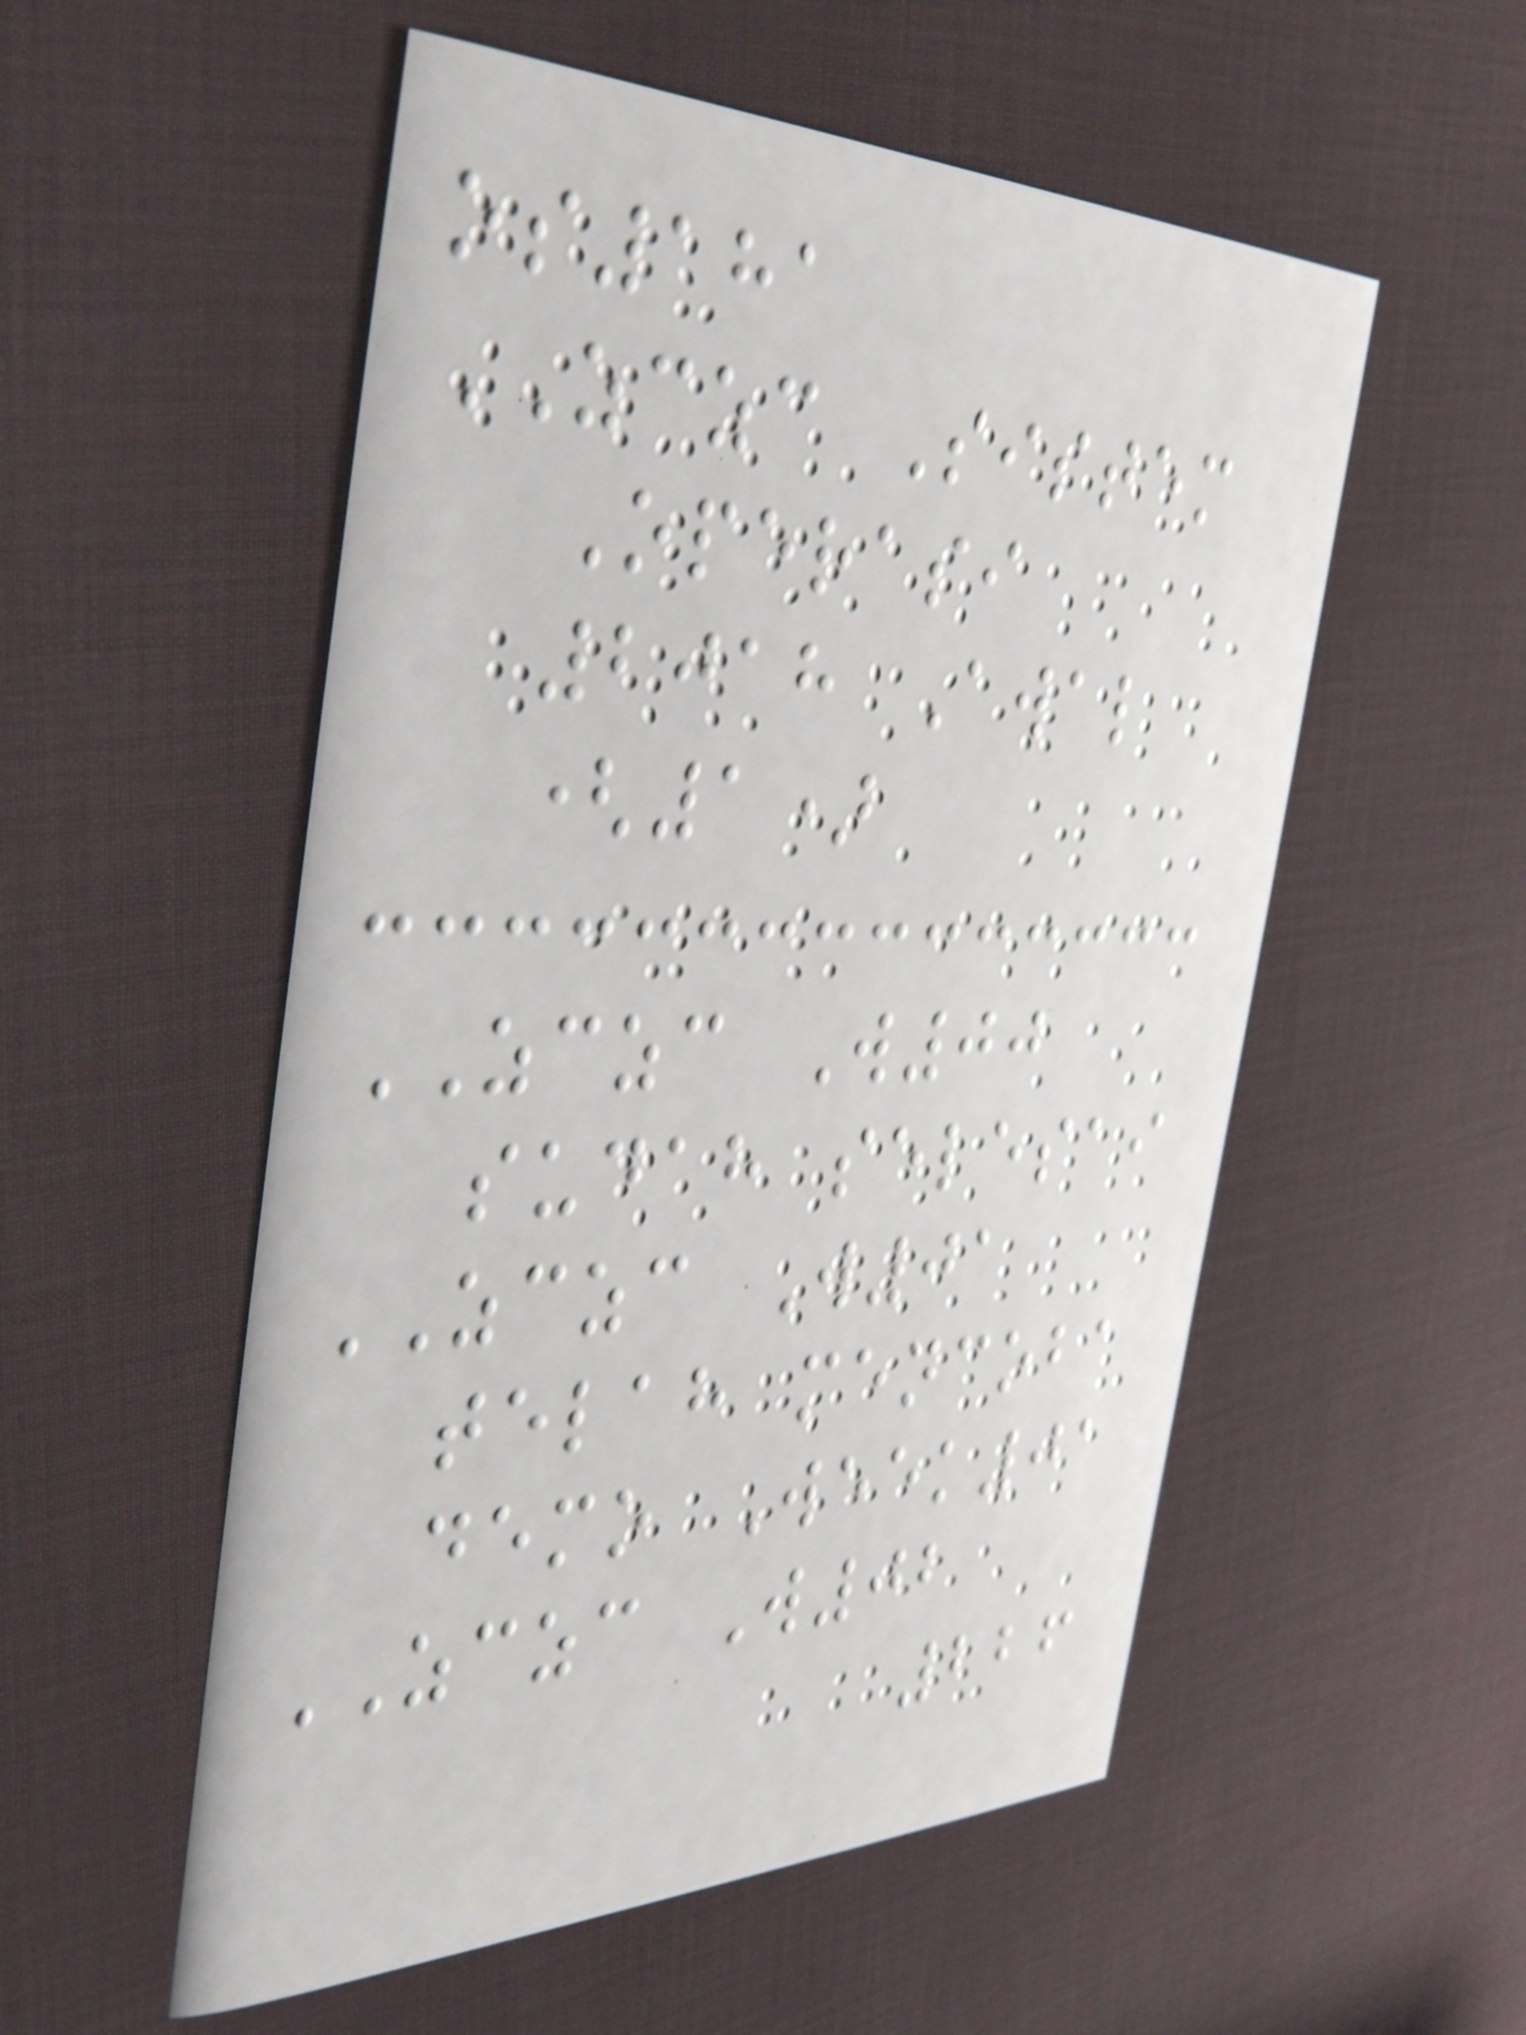os181
ZCZC Sistem
Operasi
2018 Awal
(1)
ZCZC W00
sudah selesai
ZCZC W01
telah mencoba
demo Week01
ZCZC W02
226
